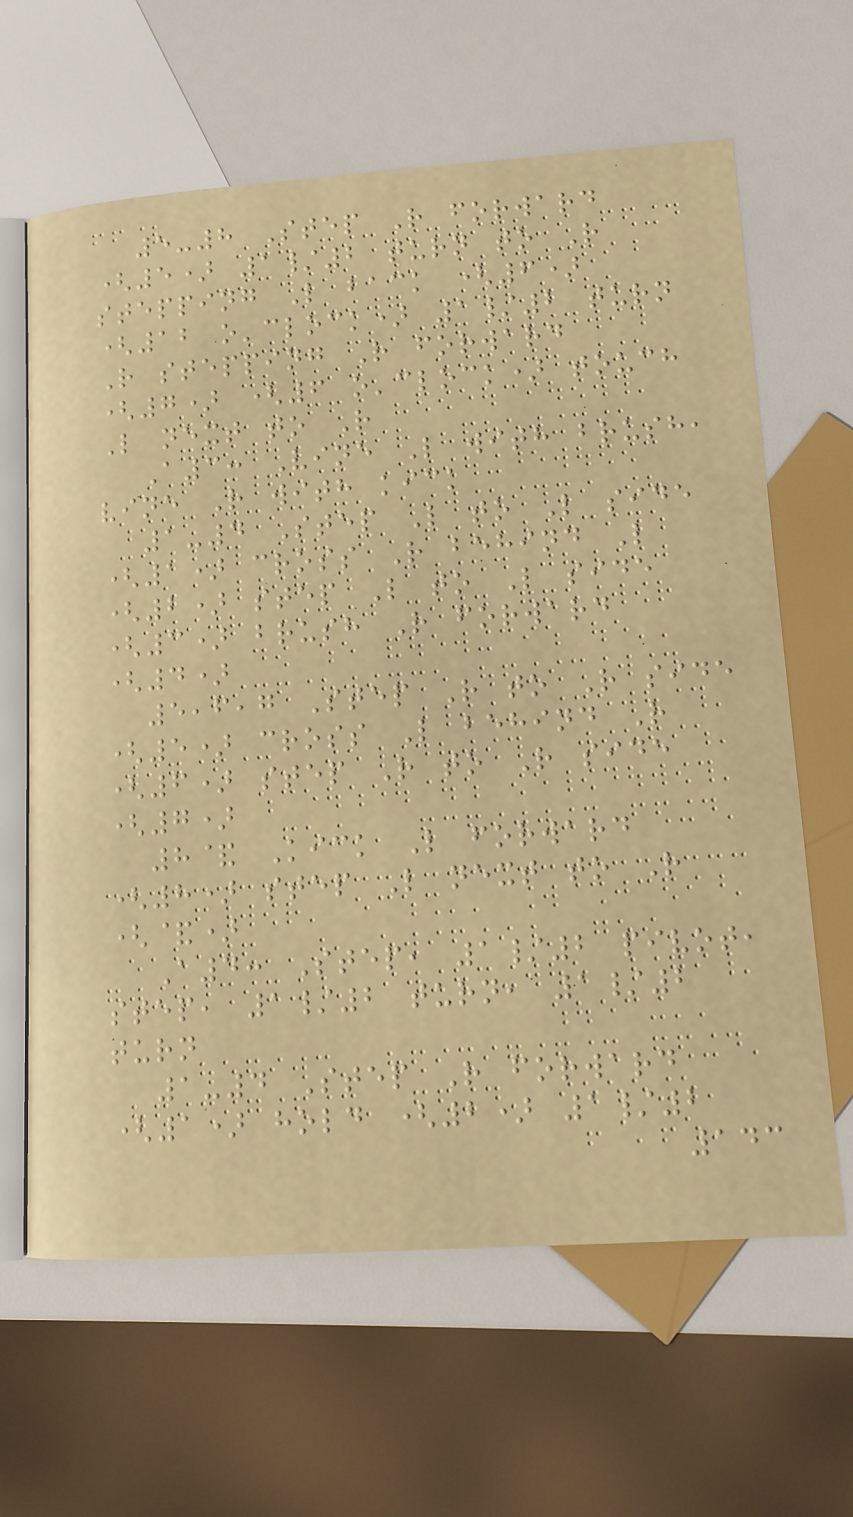5-8 Step R forward
(5) 1/2 turn to R
stepping L back (6)
(12 o'clock) 1/2 turn
R stepping R forward
(7) (6 o'clock) touch
L next to R
A3: Vine L with brush,
vine R with kick
1-4 Step L to L side
(1) cross R behind L
(2) step L to L side
(3) brush R forward
(4)
5,6,7 Step R to R side
(5) cross L behind R
(6) step R to R side
(7)
8& Kick L forward
(8) step L next to R
(&)
A4: Step, 1/2 pivot,
step, 1/2 turn, 1/2
turn
1-4 Step R forward
(1) hold (2) 1/2
143
